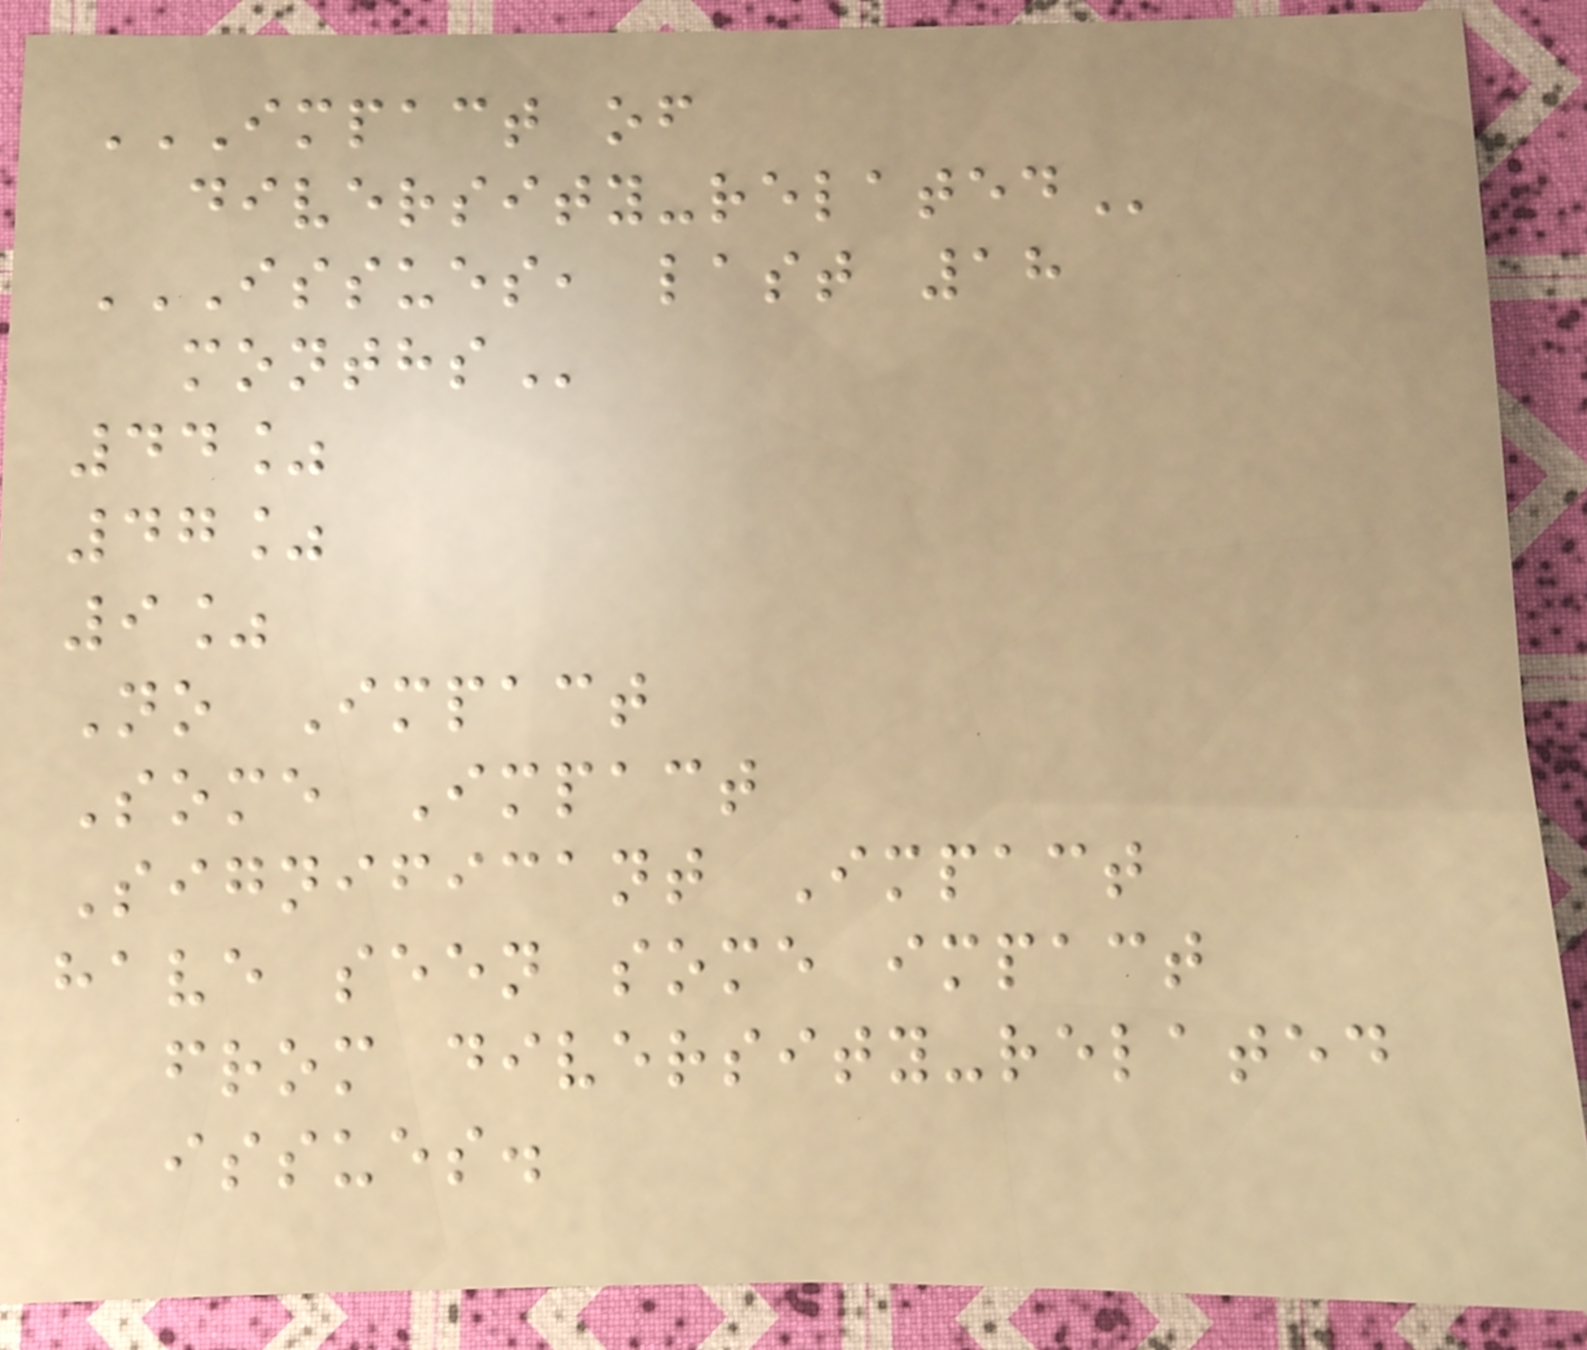IMPACT OF
DIVERSITY-RELATED
ISSUES, LAST 18
MONTHS
44%
47%
9%
No Impact
Some Impact
Significant Impact
have seen some impact
from diversity-related
issues.
